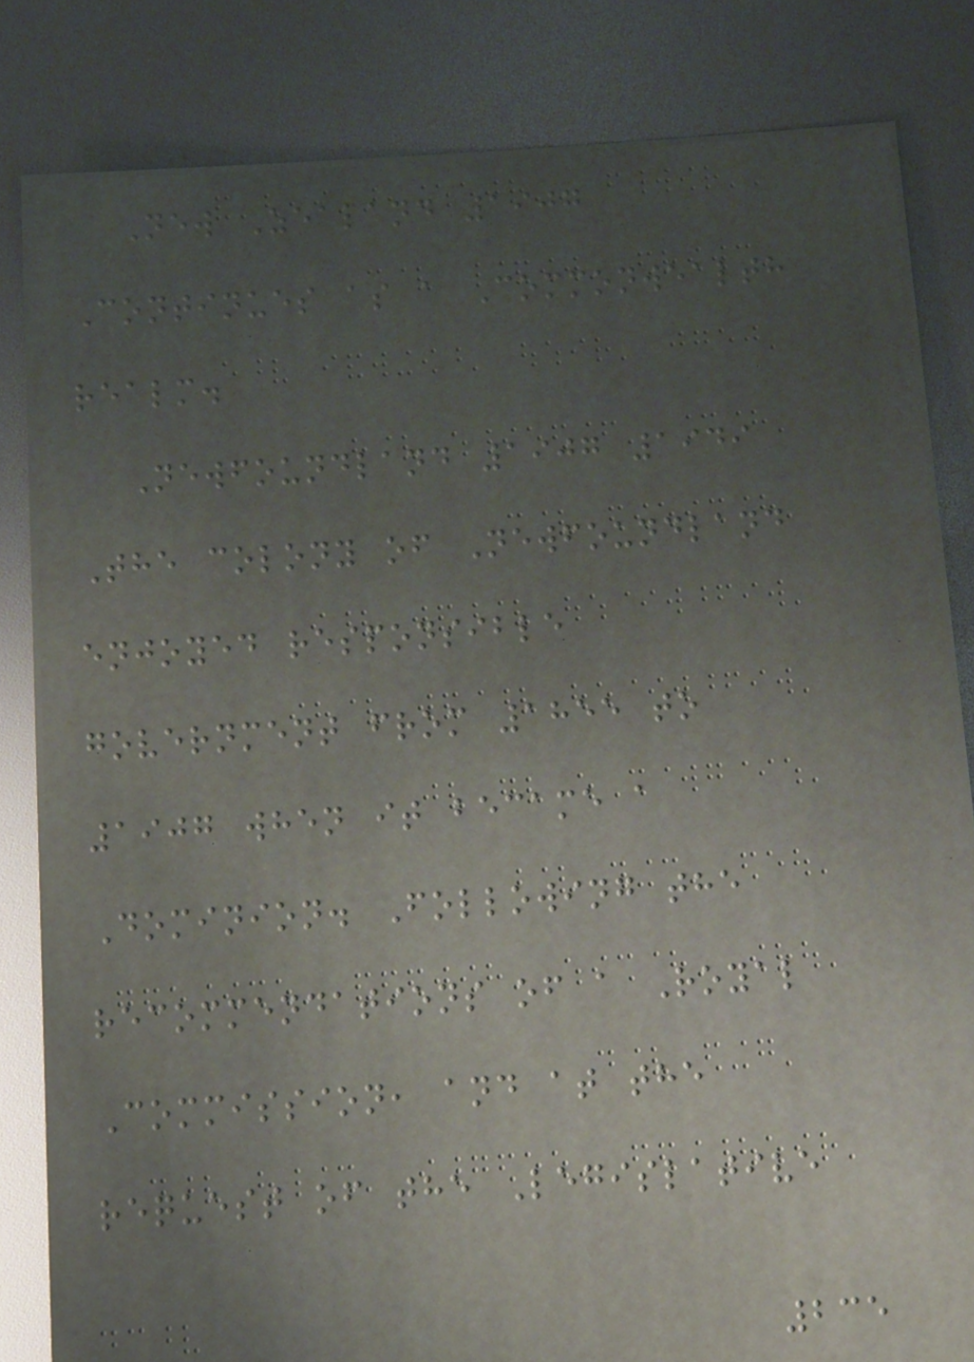New Zealand 1907
Continues as a Commonwealth
realm.
Newfoundland 1907 1949
The colony of Newfoundland
enjoyed responsible
government from 1855 to
1907 when it became a
Dominion. Following the
recommendations of a Royal
Commission, and at the
request of the Legislative
235
